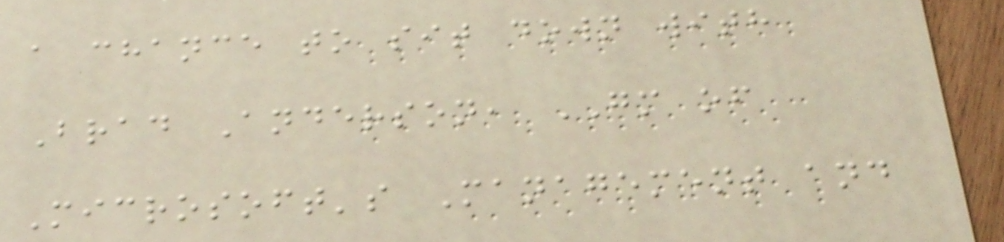a chance to sit down with
Brad Anderson, GM of
Microsoft's Management and
